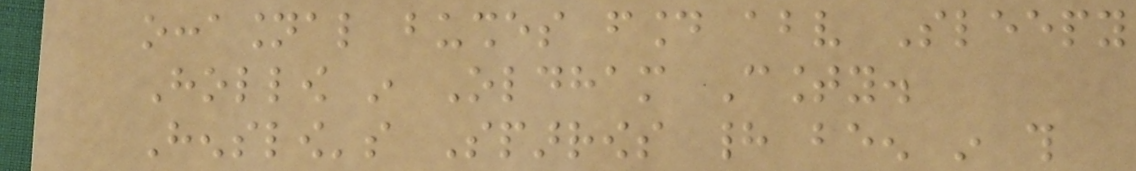occasional bushes found above Sleepy
Hollow in Oldham County.
Henslow's Sparrows had been in this
